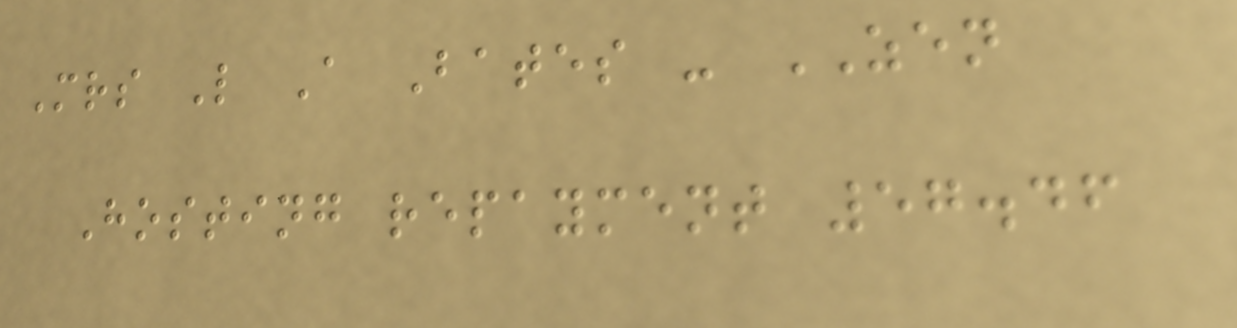Mrs L A Bates - ZEN
Hosting repayment 57.46
